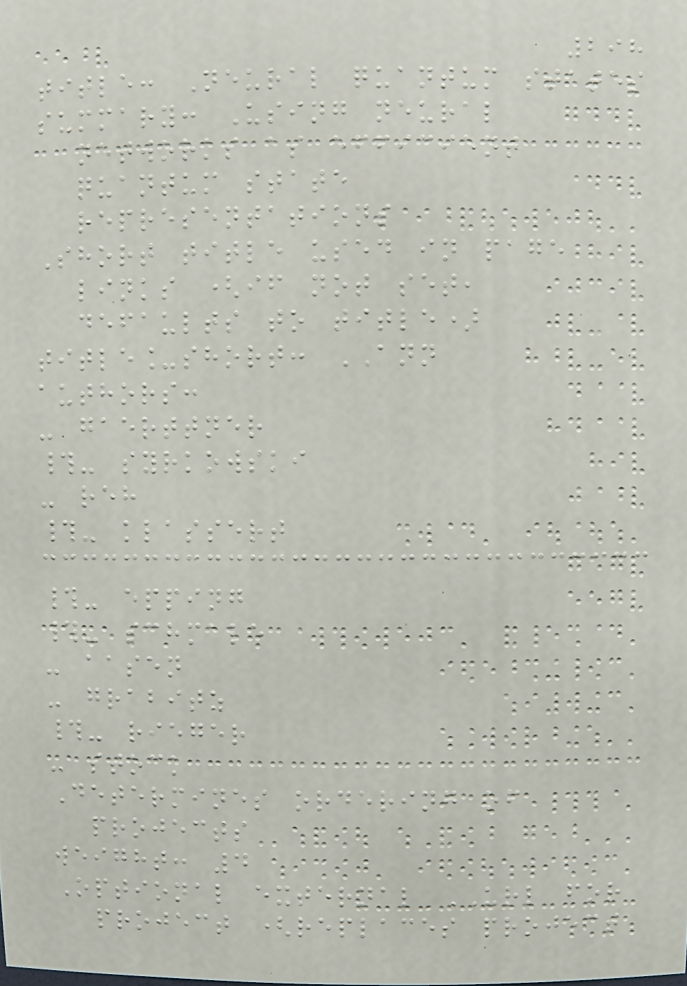298
title: Neural quantum states
summary: Using neural
networks as efficient
quantum state
representations
Short title used in page
links (if not set,
defaults to title)
title_short: ANN
authors:
- gaerttner
#- syrkowski
- reh
#- klassert
#- epping
#- schmale
- aasen
- grabitz
#- rieger
- stock
Determines ordering of
projects
weight: 4
Optional external URL for
project (replaces project
